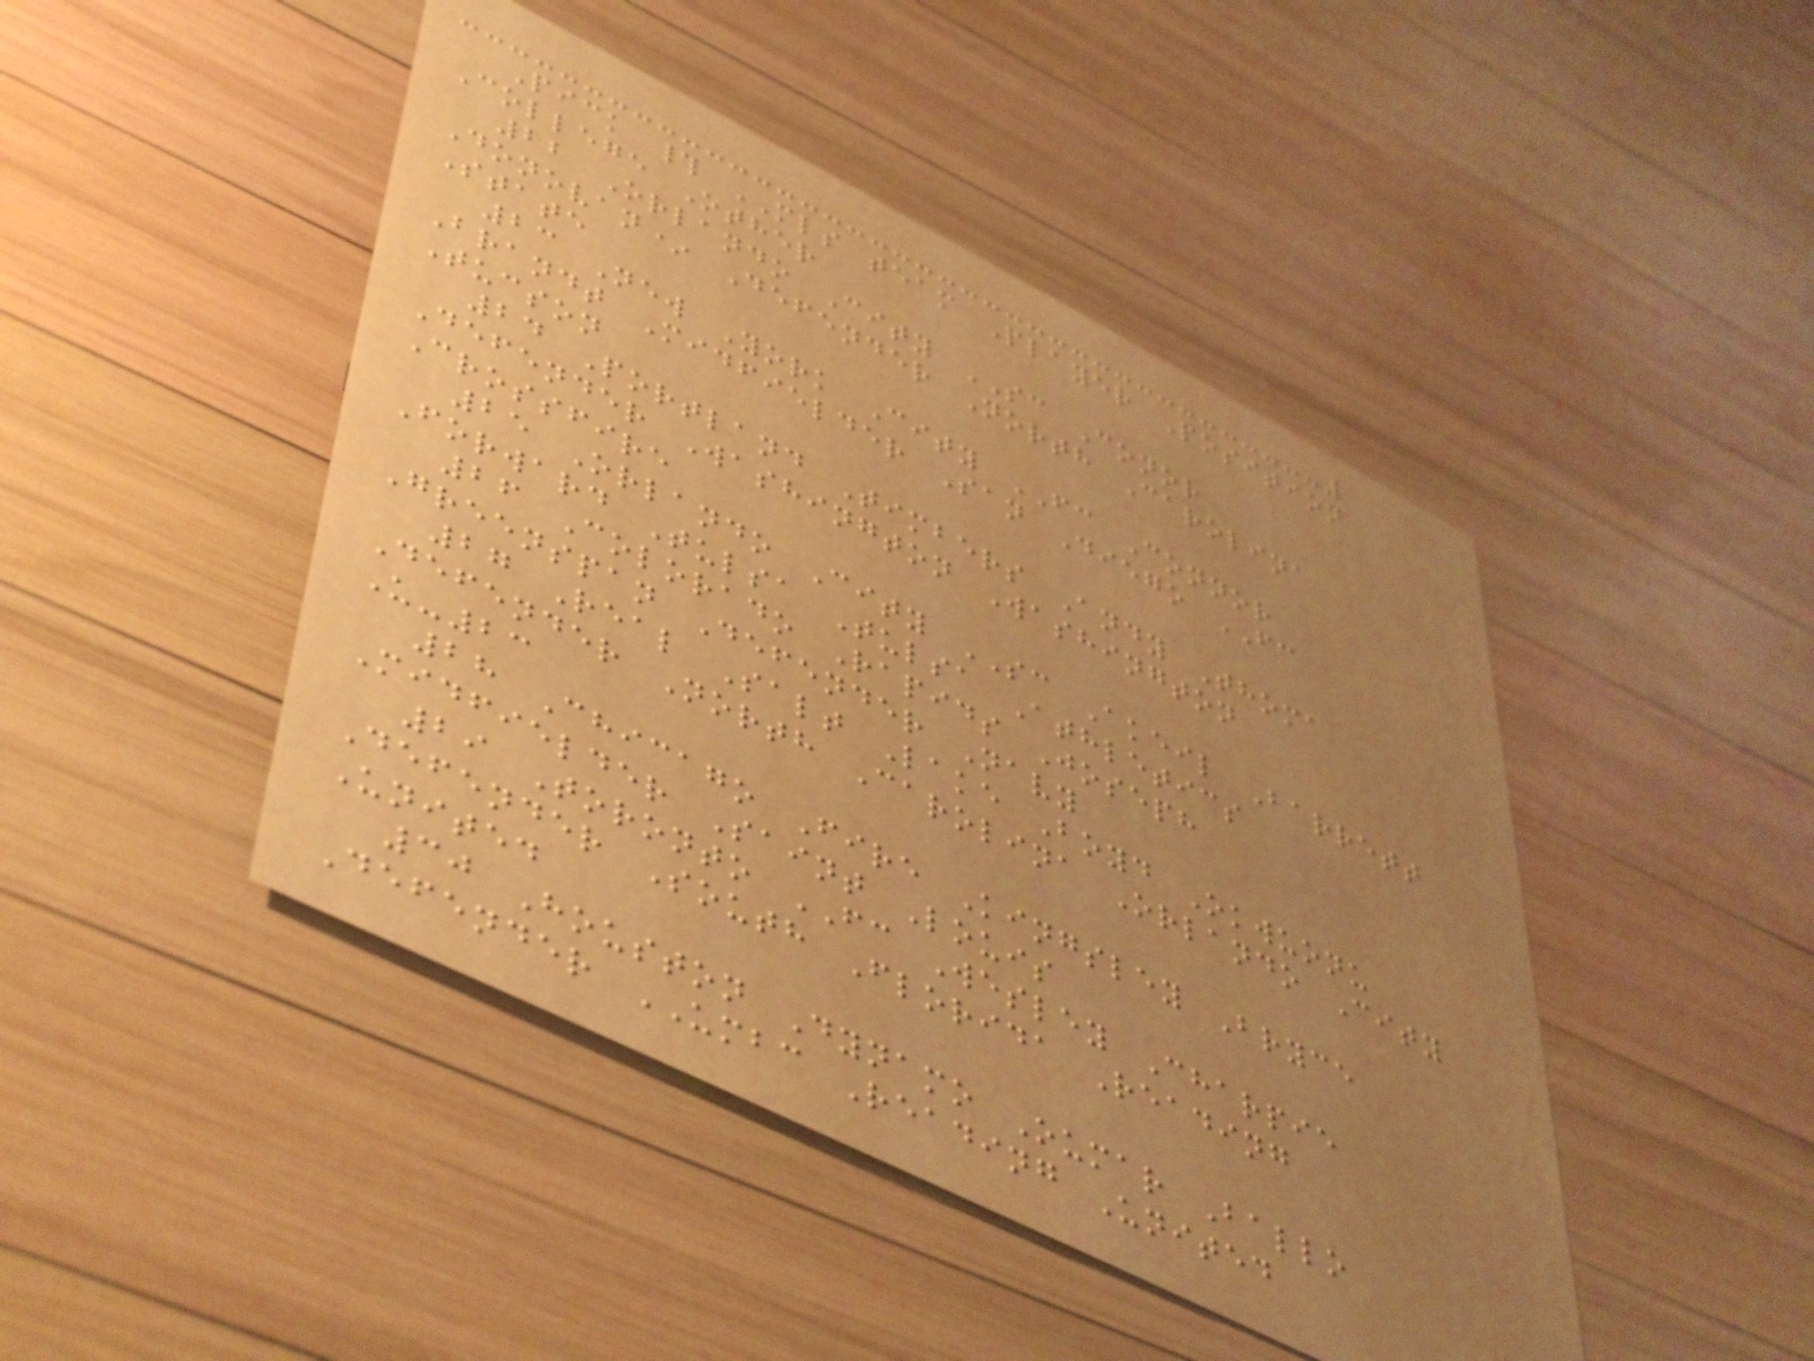Pick # MLS team Player Position
College Other
22 Orlando City SC Conor
Donovan* Defender North Carolina
State
23 New York City FC Connor
Brandt Midfielder San Diego FC
Tucson
24 Portland Timbers Andy Thoma
Defender Washington Washington
Crossfire
25 Orlando City SC Akeil Barrett
Forward Tulsa Tulsa Athletics
26 Colorado Rapids Joseph
Greenspan Defender Navy
27 Real Salt Lake Boyd Okwuonu
Defender North Carolina Orlando City
U-23
28 Chicago Fire Kingsley Bryce
Midfielder Saint Louis
29 Toronto FC Wesley Charpie
Defender South Florida Reading
United
30 Houston Dynamo Oumar Ballo
Defender UMBC Reading United
